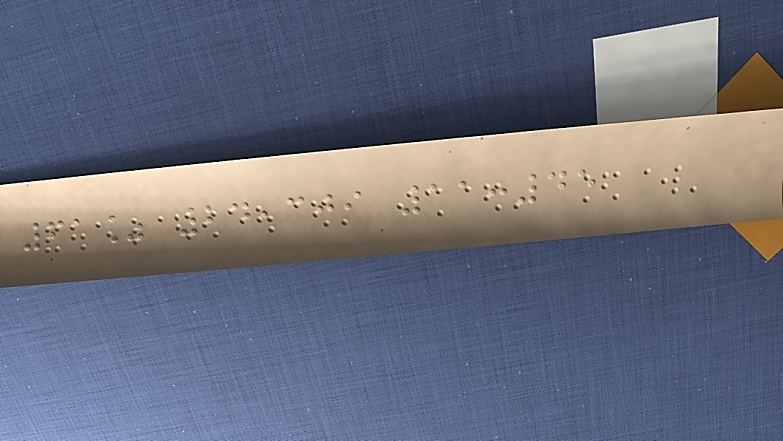61% 24,309 11:45
